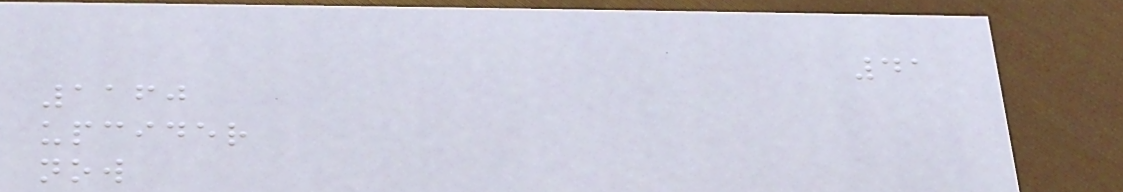41
1160
upcider
now
